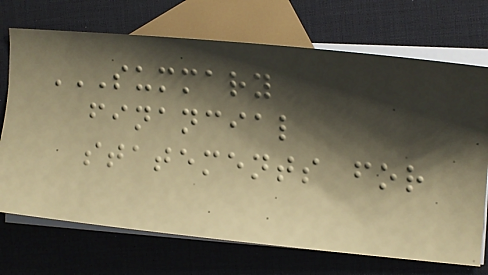SUMMARY
FINANCIAL
STATEMENTS FOR
